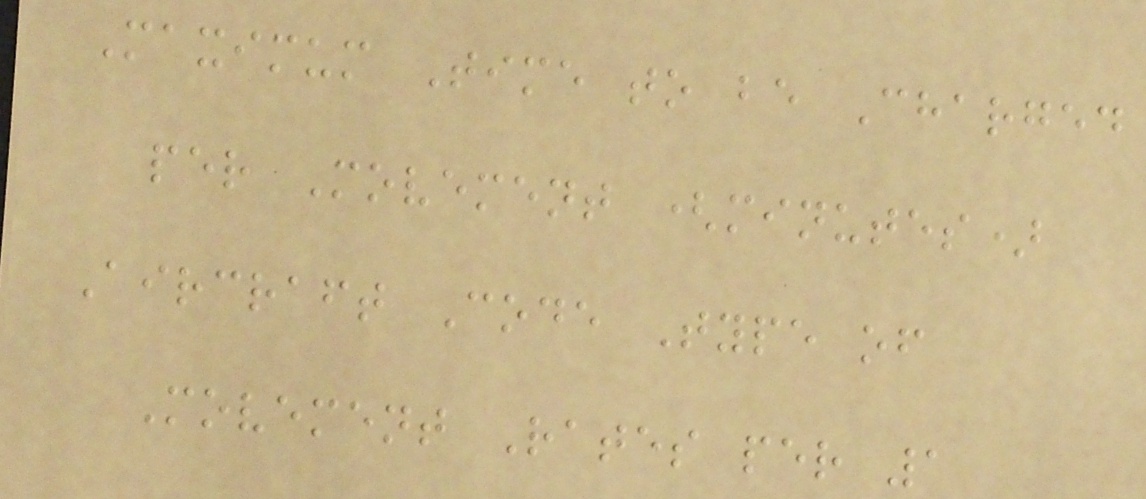Maximum Time to be Charged
per Movement (minutes)
Aircraft Code Type of
Movement Rates per 1
